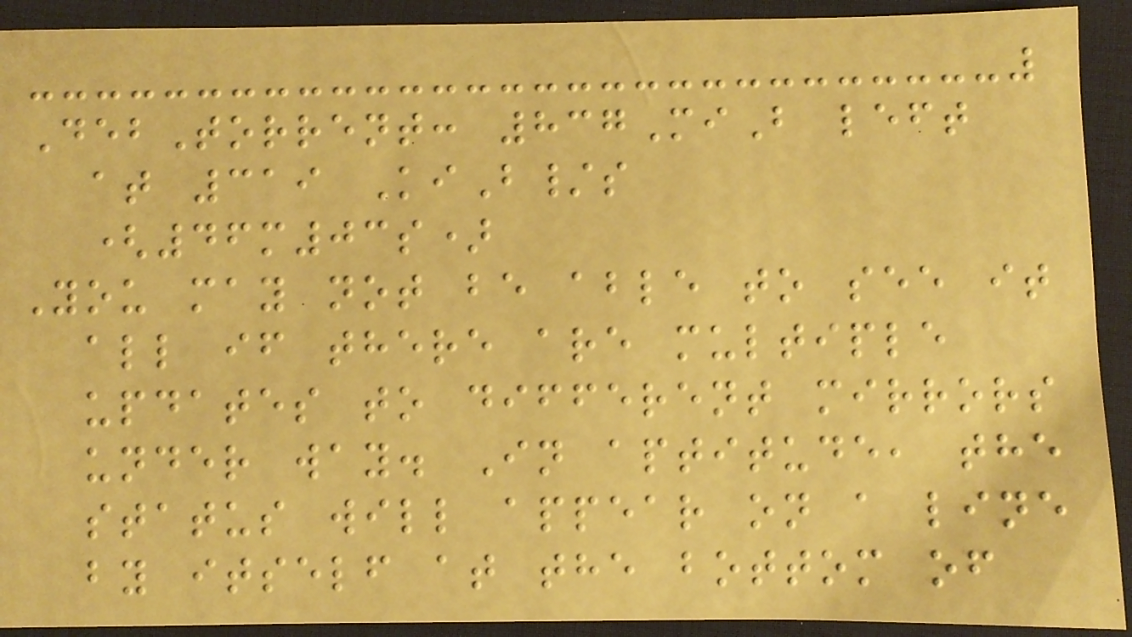DebTorrent: 837MiB left
at 319 KiB/s
(46m03s)
You may not be able to see it
all if there are multiple
updates to different mirrors
under way. In aptitude, the
status will appear on a line
by itself at the bottom of
